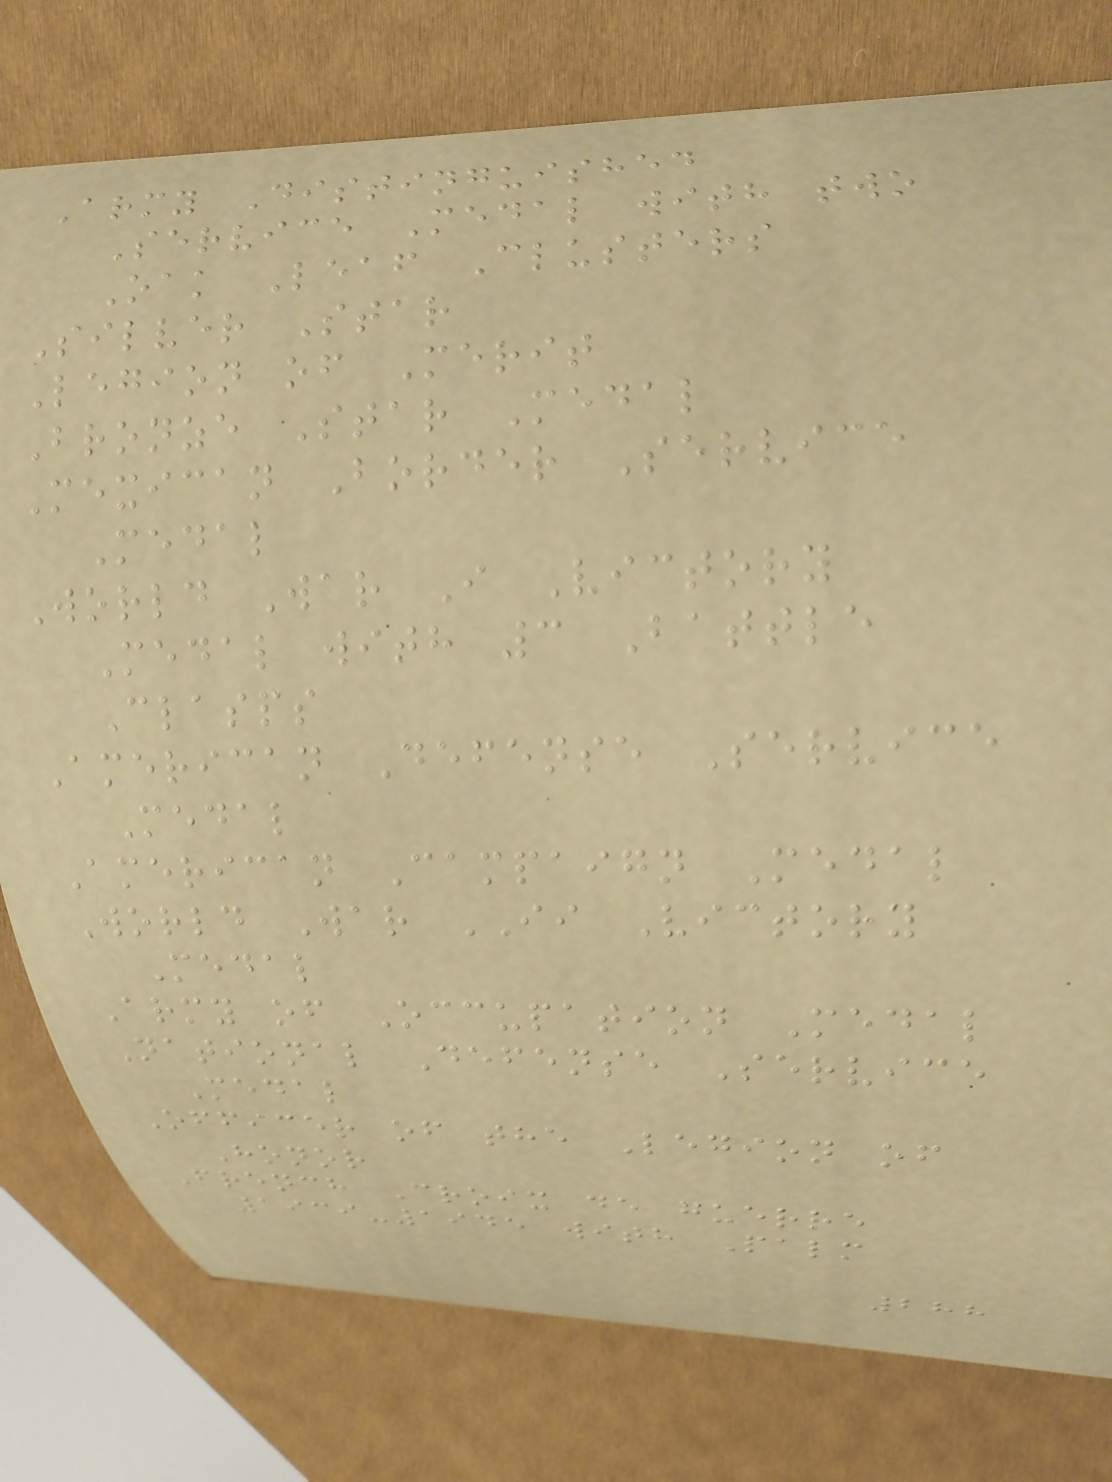Army Distinguished
Service Medal with two
Oak Leaf Clusters
Silver Star
Legion of Merit
Bronze Star Medal
Mexican Border Service
Medal
World War I Victory
Medal with 3 Battle
Clasps
American Defense Service
Medal
American Campaign Medal
World War II Victory
Medal
Army of Occupation Medal
National Defense Service
Medal
Officer of the Legion of
Honor
French Croix de guerre
1939-1945 with Palm
288
